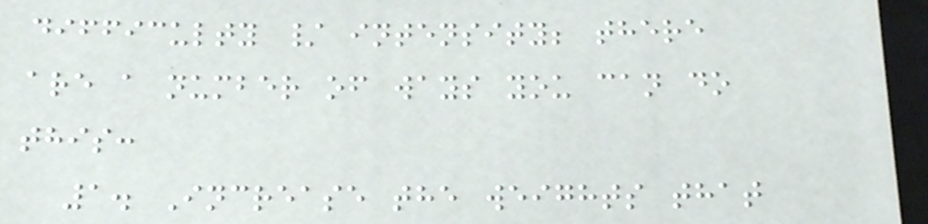difficulty / intensity; there
are a number of ways you can do
this:
1. Increase the weights that
